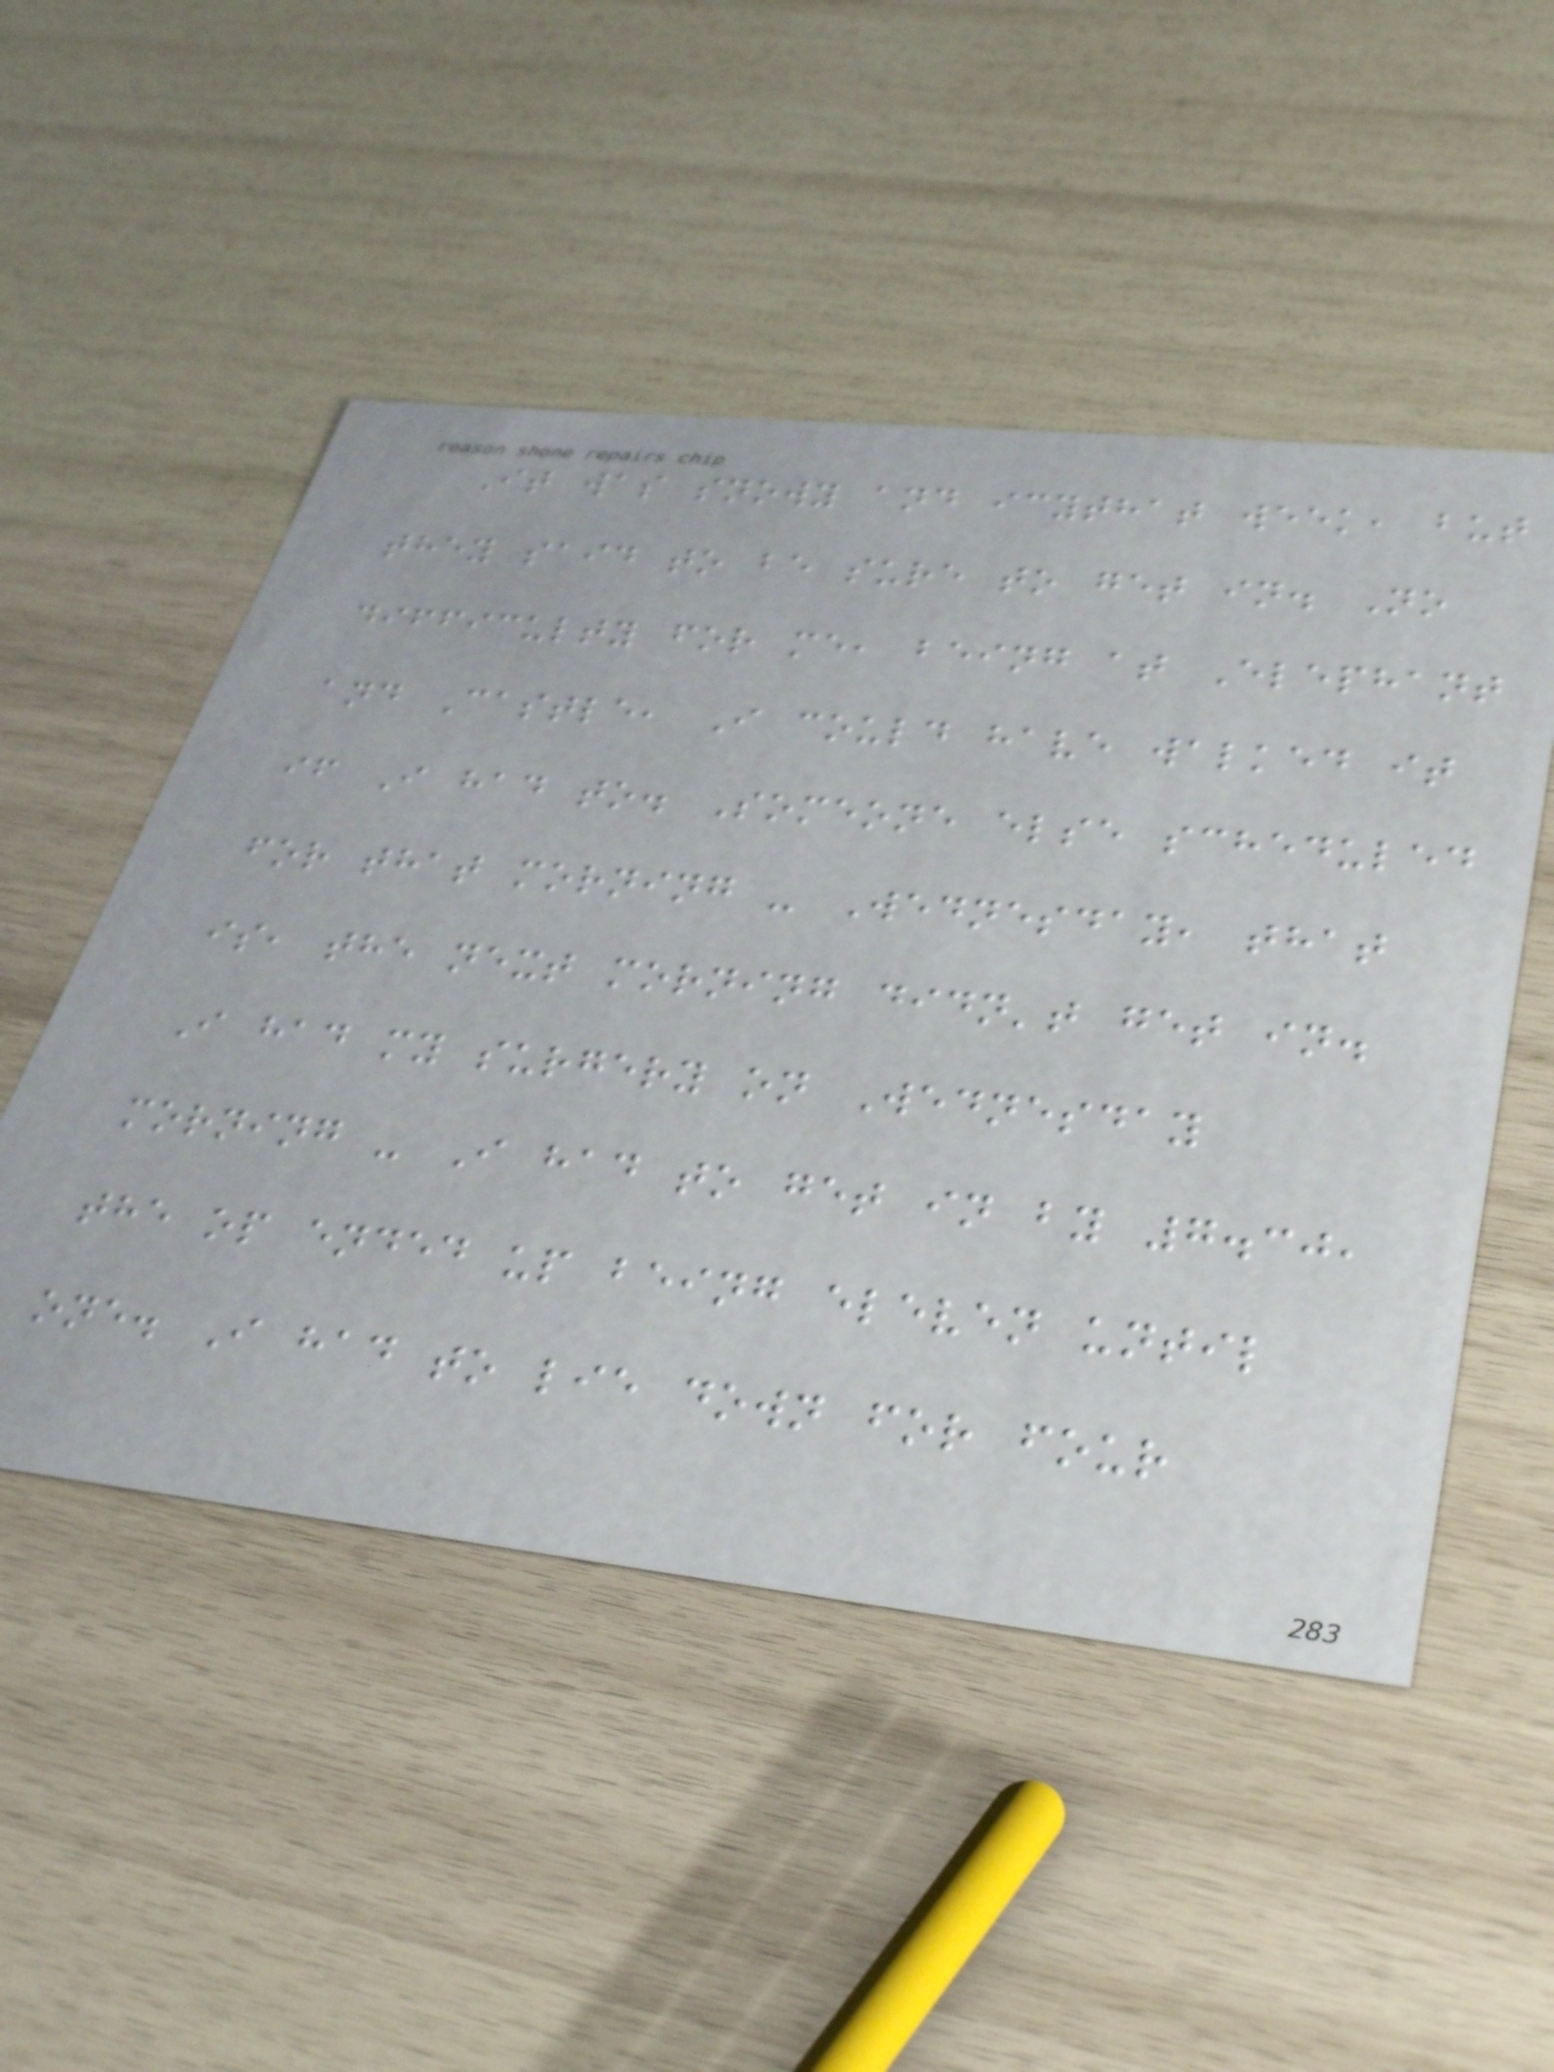It was snowy and icythat week, but
they said to be sure to get in. No
difficulty for me, being at Elephant
and Castle, I could have walked it
if I had to. Someone else scheduled
for that morning - Wednesday, that
is, the next morning didn't get in.
I had my surgery on Wednesday
morning - I had to get in by 7.30,
the op ended up being eleven until
one. I had to lie down for four
